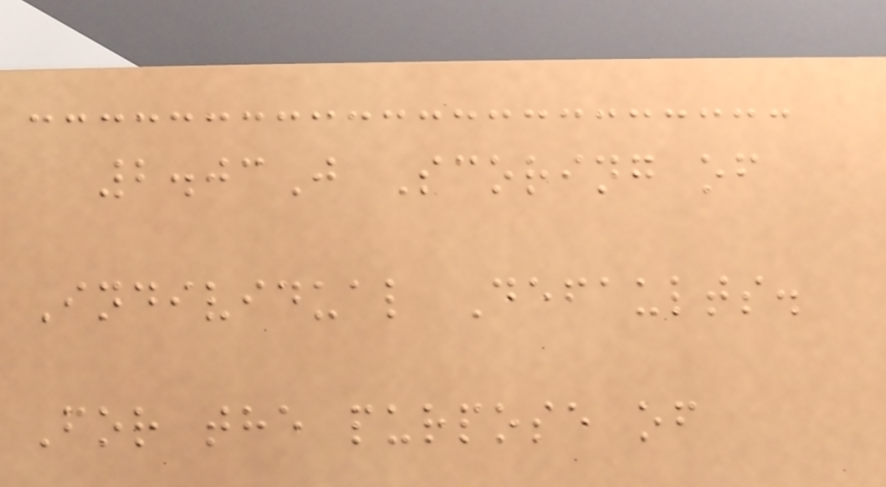2.03J Scoring of
Individual Defaults.
For the purpose of
